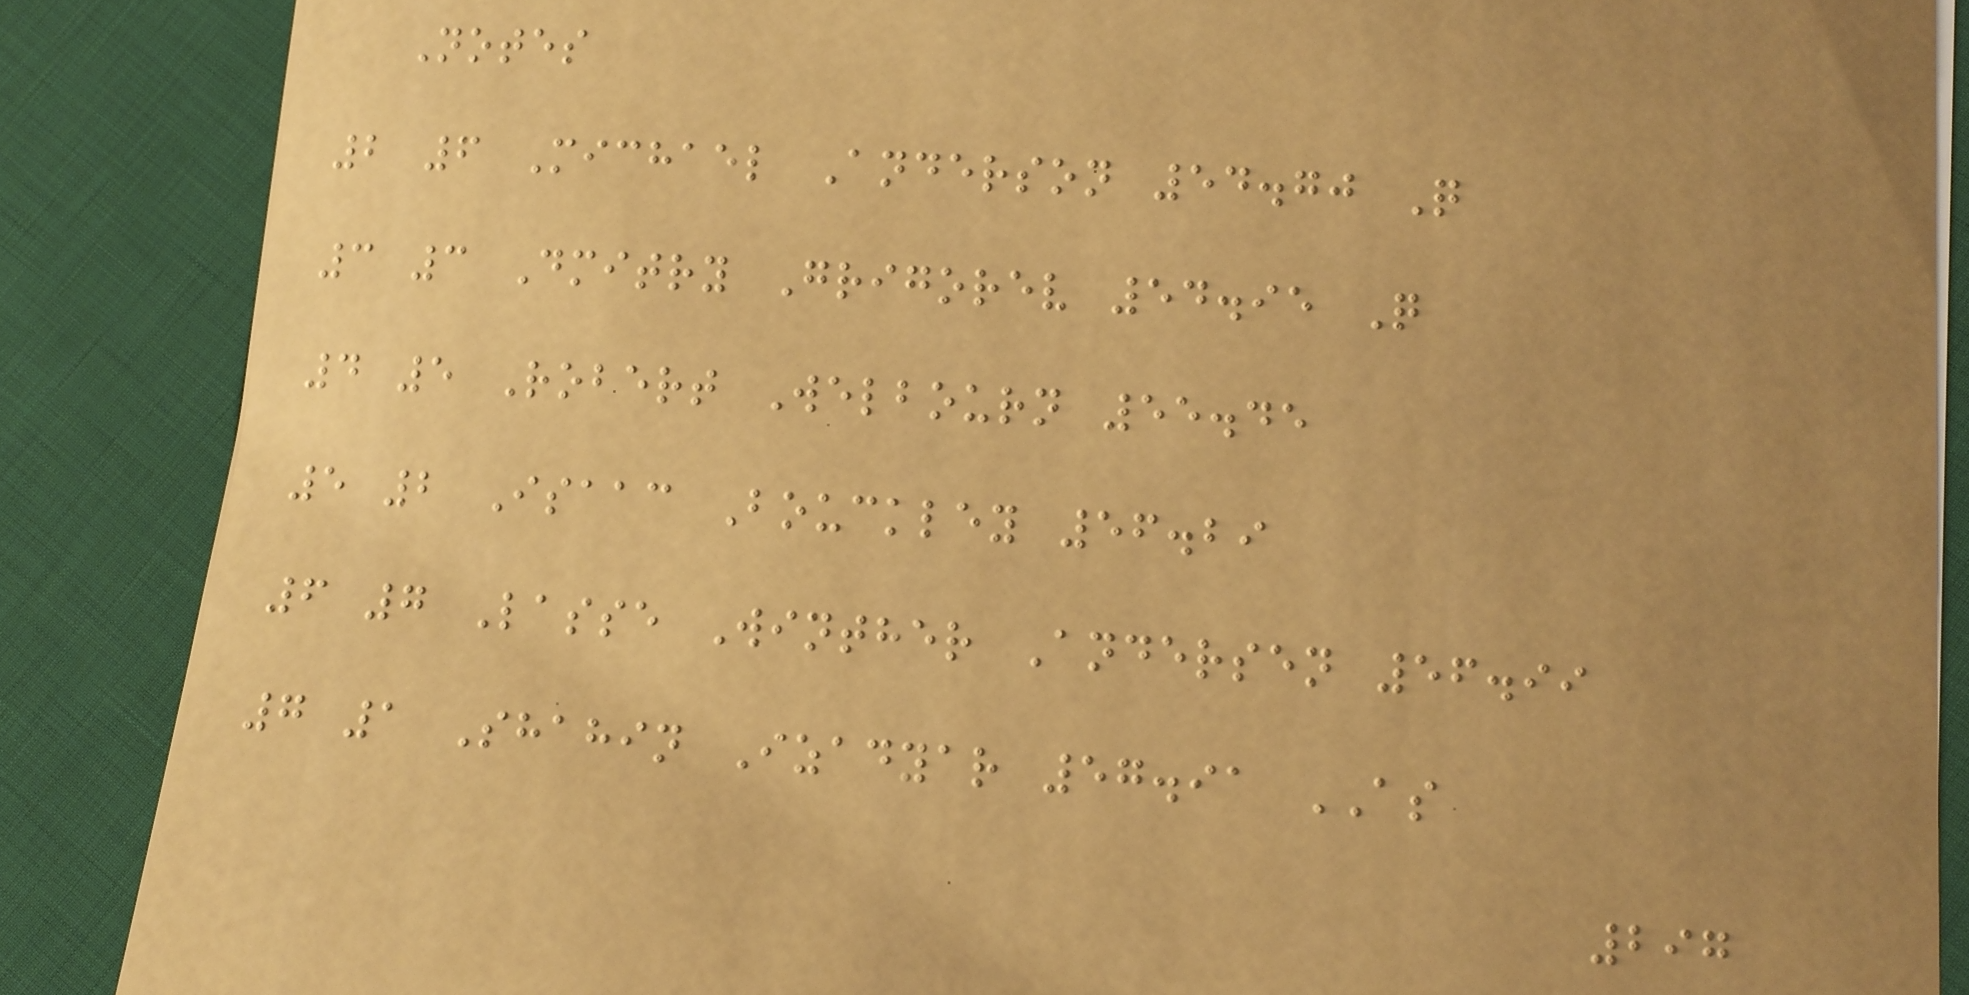Notes
2 6 Michael Anderson 54.70 Q
3 3 Dmitry Grigorev 54.95 Q
4 5 Robert Welbourn 55.45
5 2 Isaac Bouckley 56.29
6 7 Lasse Winther Andersen 56.99
7 1 Shahin Izadyar 57.91 AS
297
